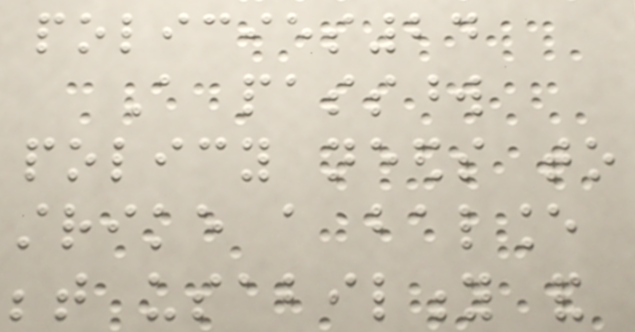policies24
A password
policy needs to
strike a balance
between usability and
